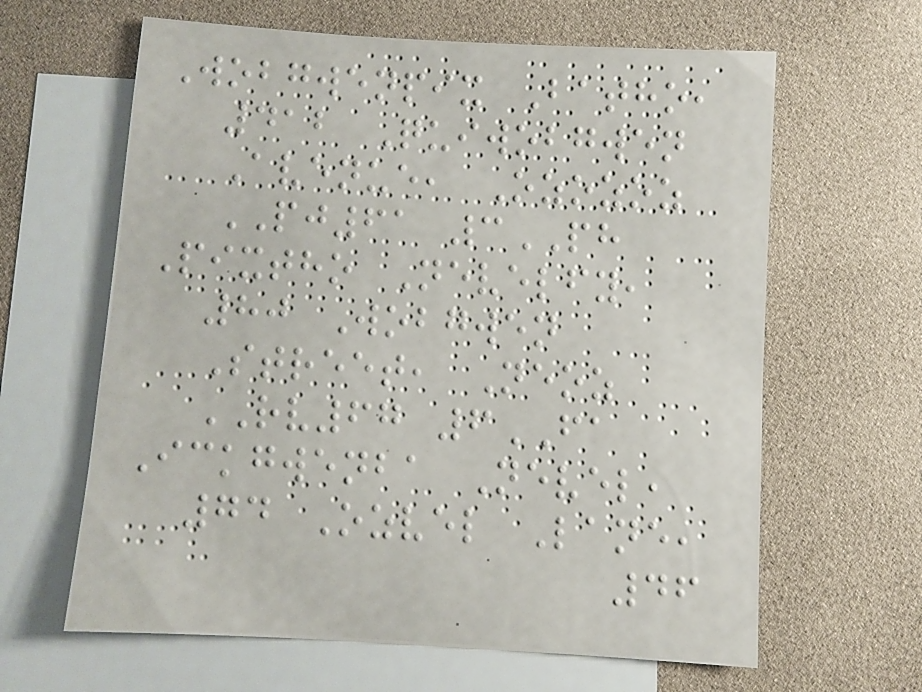Wobgwenpix Batho,
412 Quiwobgwen
Avenue, Ozozoz
PJ61 3PH
Pixtho Nevelfy,
80 Wobgwen
Street, Neoz
RV67 6FA
Ickgwenba Nevel,
74 Ozvel Lane,
46
